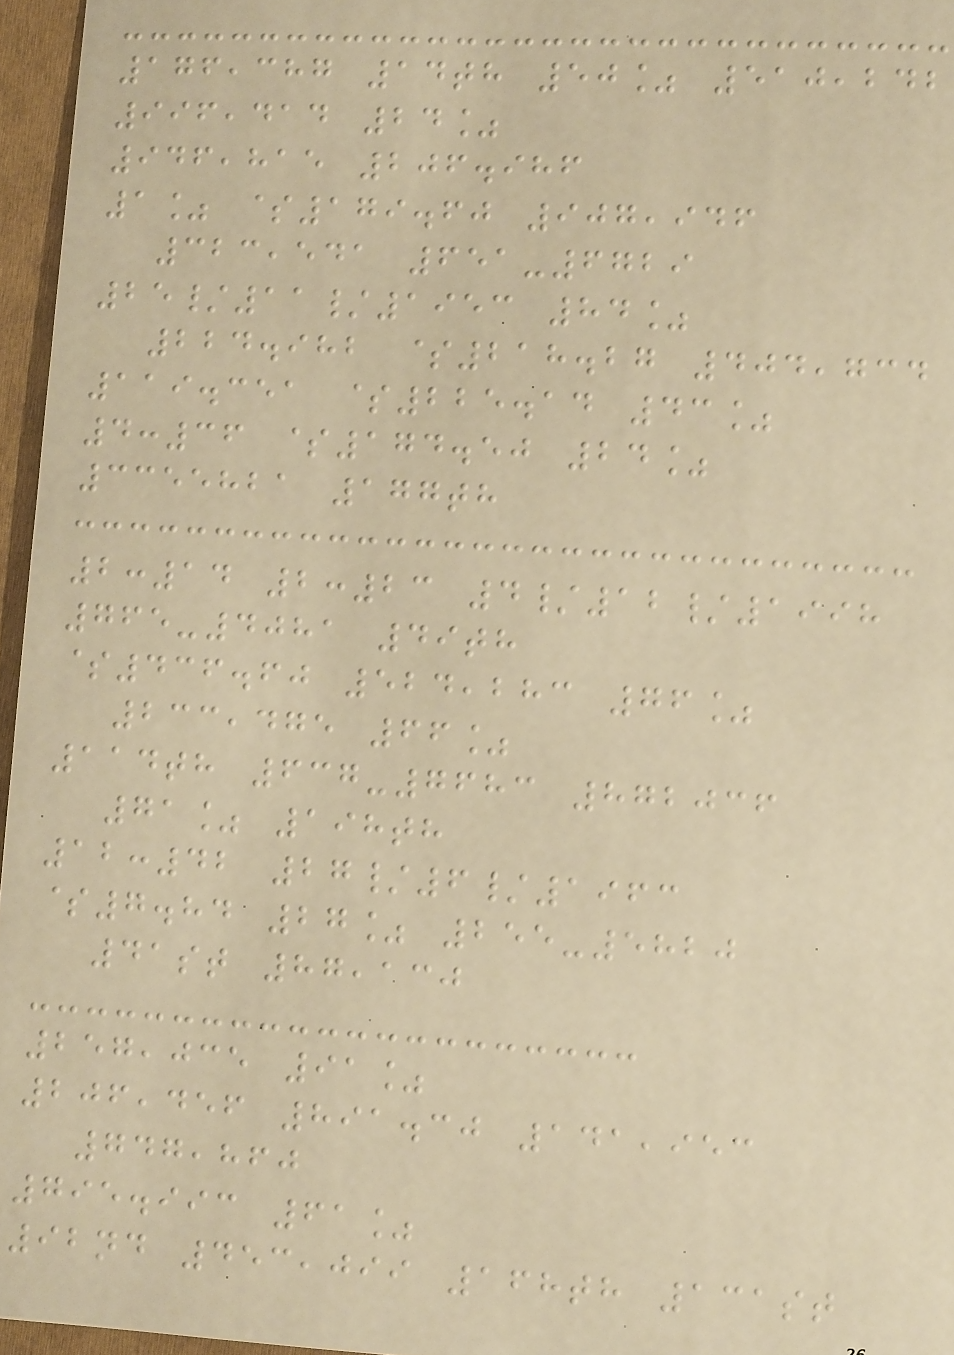176,387 14th 50% 510,242
996,414 24%
946,815 206.986
1% $179.60 907,946
323,541 651-6729
25/11/1953 84%
224.982 $218.27 404,734
119.351 $225.14 43%
4:36 $174.50 24%
3355821 177th
2:14 2:23 4/12/1998
765-4081 49th
$436.60 524,283 76%
233,475 66%
114th 637-7683 872036
71% 198th
12:42 27/6/1963
$7.84 27% 255-5820
41st 87,130
257,035 91%
206,456 891.30 141,953
747,860
795.993 61%
92nd 453,099 168th 131st
